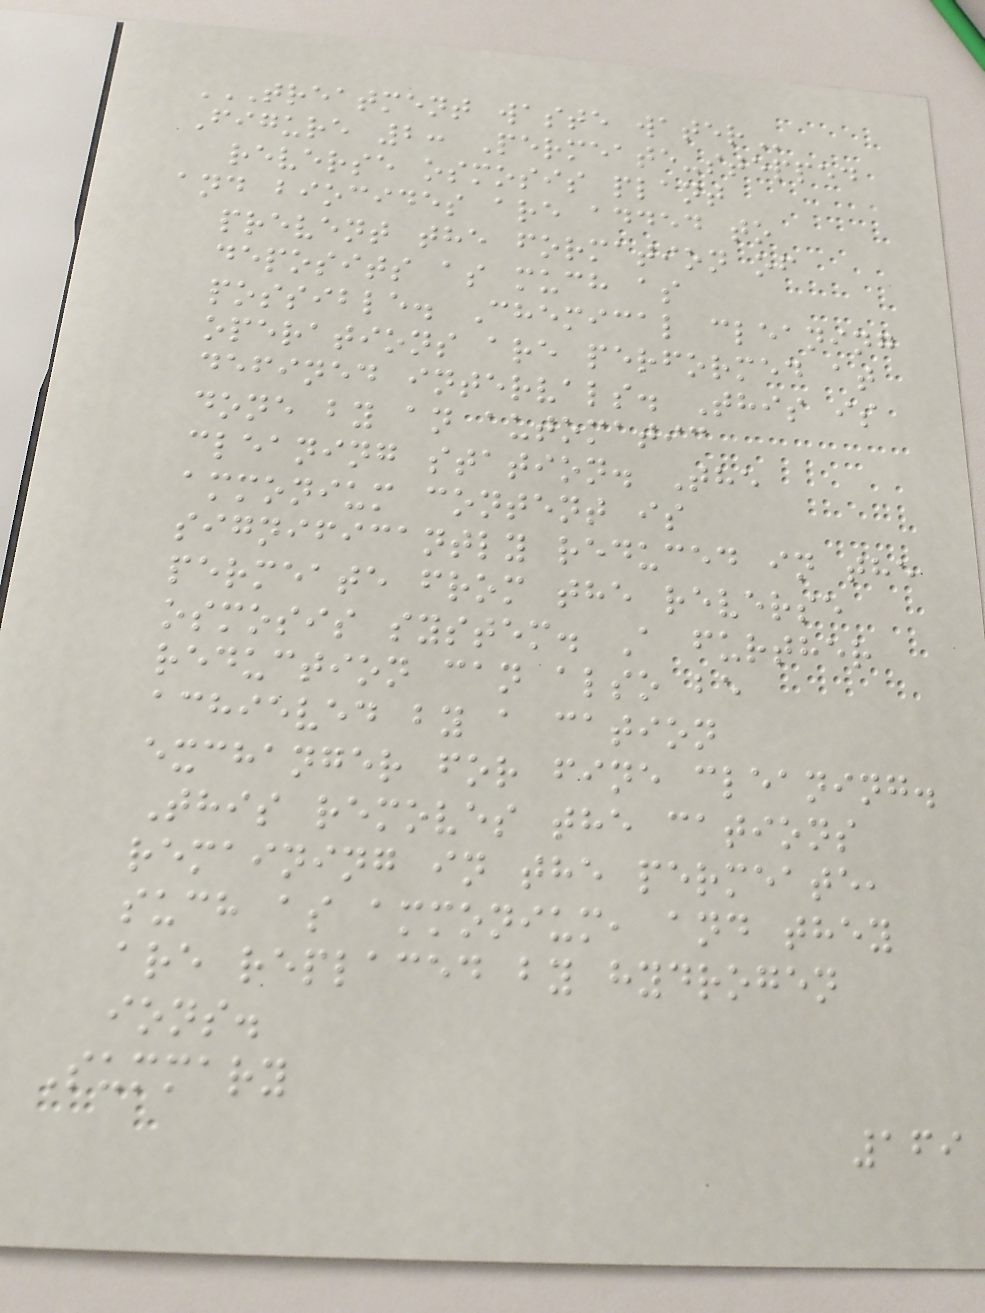TREATMENT WASTE WATER
Figure 2: Permeate-stepped
reverse osmosis plant
and biocides are added to
prevent the formation of
deposits as much as
possible. Chemical cleaning
operations are performed at
defined intervals. This is
done by an automatic
cleaning station. The
ammonium content is
significantly reduced in the
permeate from the reverse
osmosis system. A further
reduction can also be
achieved by a cation
exchanger for fine cleaning.
This removes the cations
remaining in the permeate,
such as ammonium, and they
are replaced by hydrogen
ions.
Summary
169
